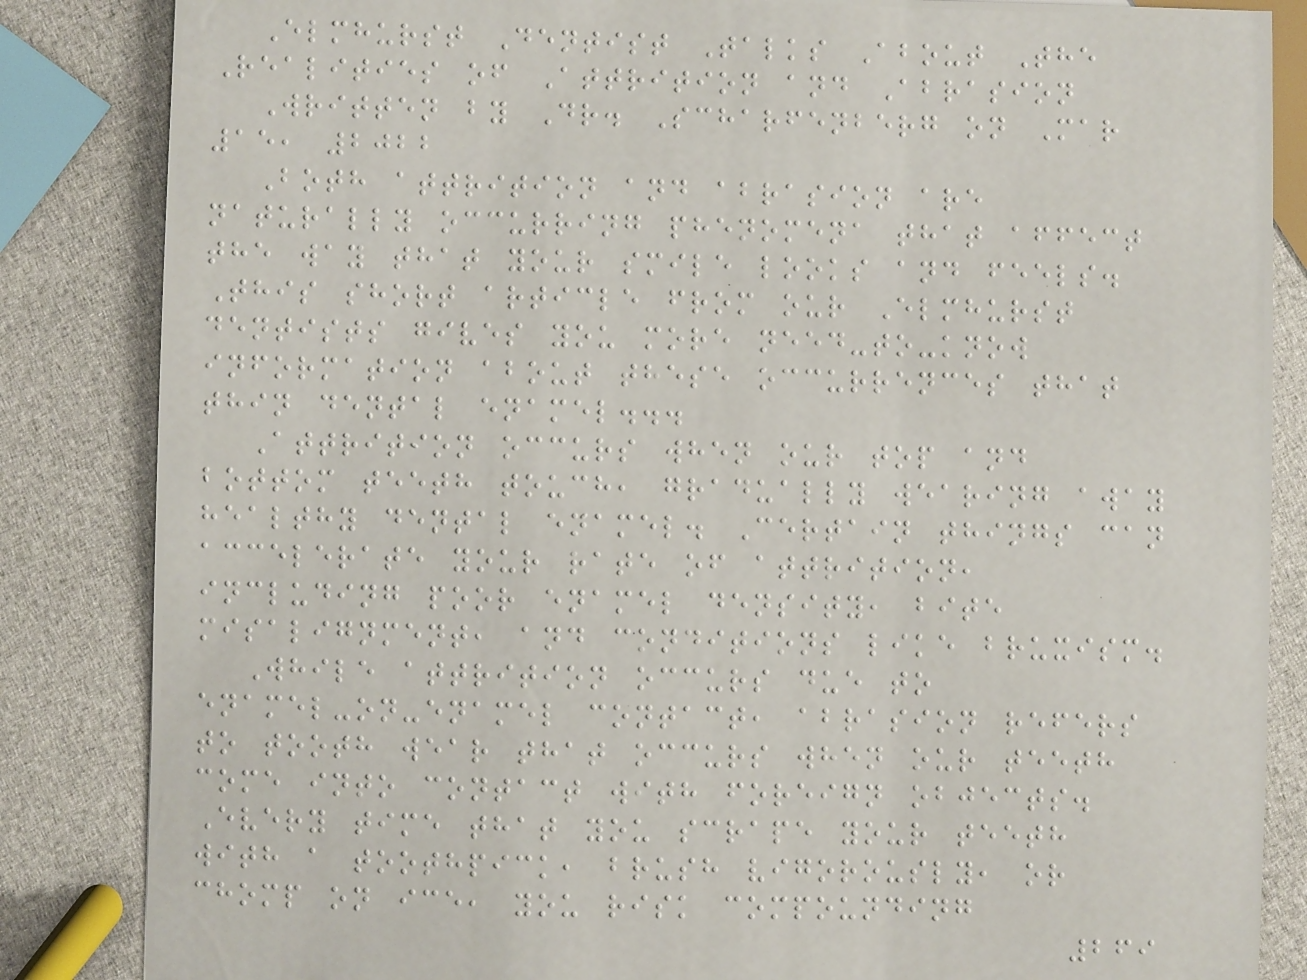Elmhurst Dentist Talks About The
Realities of Attrition and Abrasion
Written by Dr. Scharfenberg on Mar
15, 2022
Both attrition and abrasion are
naturally occurring phenomena that affect
the way that your smile looks and feels.
This short article from our Elmhurst
dentists gives you more need-to-know
information about these occurrences that
thin dental enamel...
Attrition occurs when our top and
bottom teeth touch, gradually wearing away
healthy dental enamel. Certain things can
accelerate your rate of attrition,
including poor enamel density, bite
misalignment, and conditions like bruxism.
While attrition occurs due to
enamel-on-enamel contact, abrasion refers
to tooth wear that occurs when our teeth
come into contact with foreign objects.
Every time that you scrape your teeth
with a toothpick, brush vigorously, or
chomp on ice, you risk compounding
269
